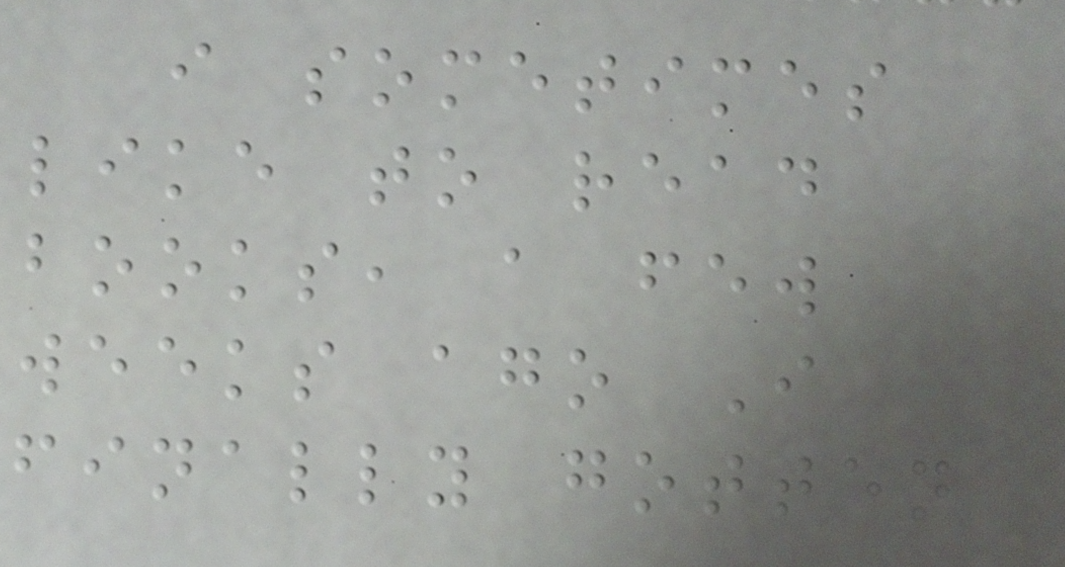i sometimes
like to read
books, a few
weeks ago I
finally gotten
